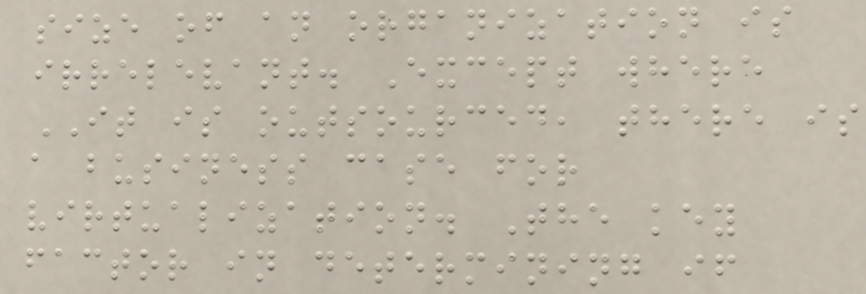size of an organization is
irrelevant. Except where
IT is outsourced, there is
a business case for
virtualization. The key
factor in determining if
